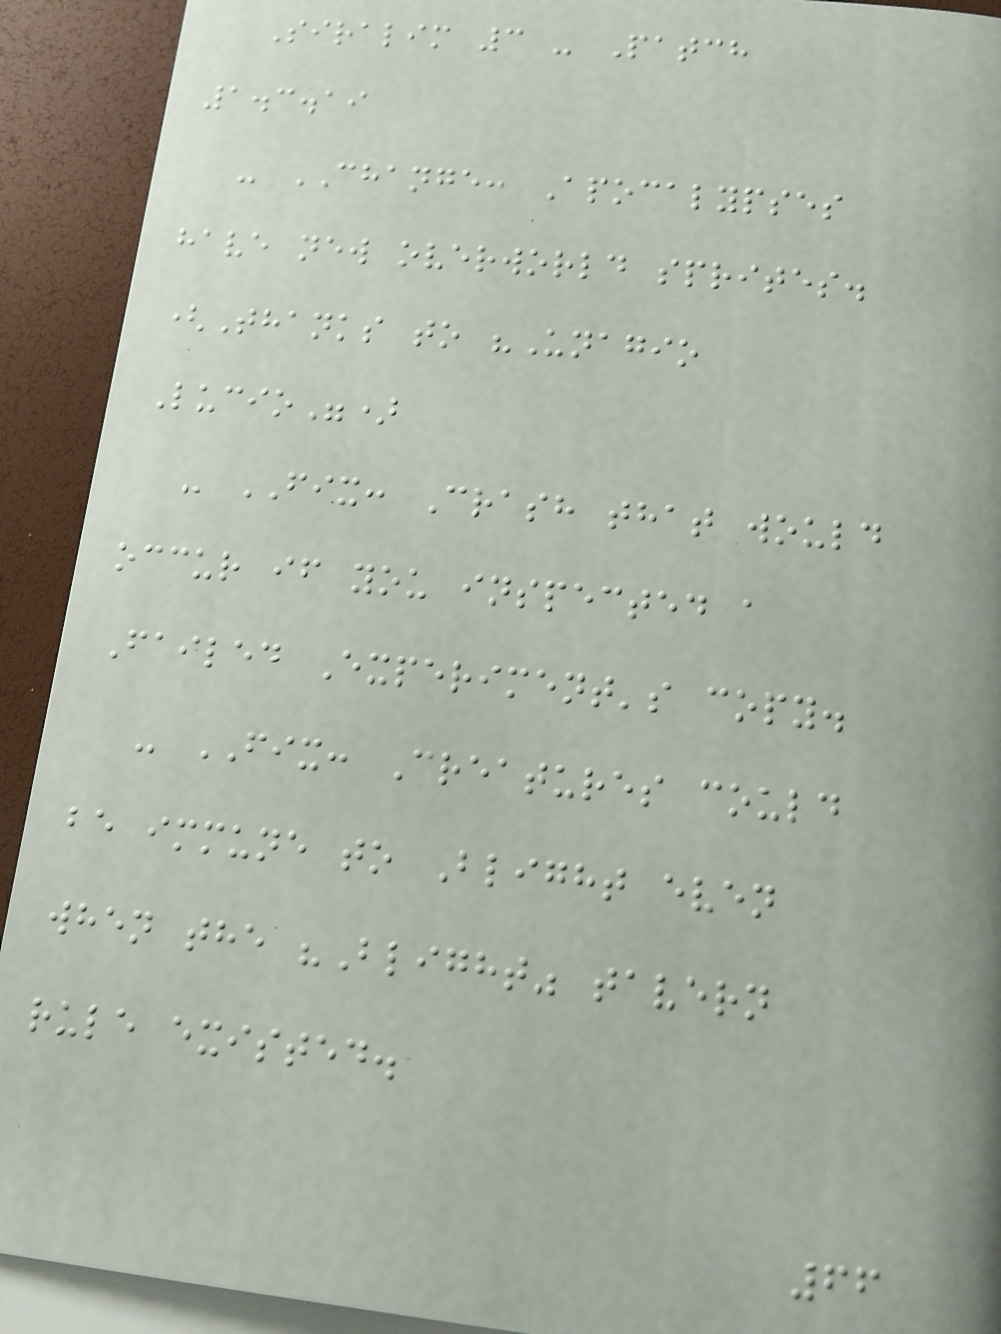Siralim 3 - Patch
1.3.19
- CHANGE: Apocalypses
have new overworld sprites.
(Thanks to "Unagio
Lucio")
- FIX: Crash that would
occur if you inspected a
Failed Experiment's copy.
- FIX: Creatures could
be immune to Blight even
when the "Blight" tavern
rule existed.
66
